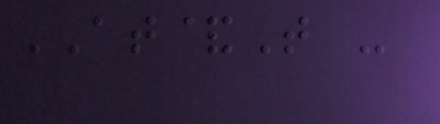AT&T -
